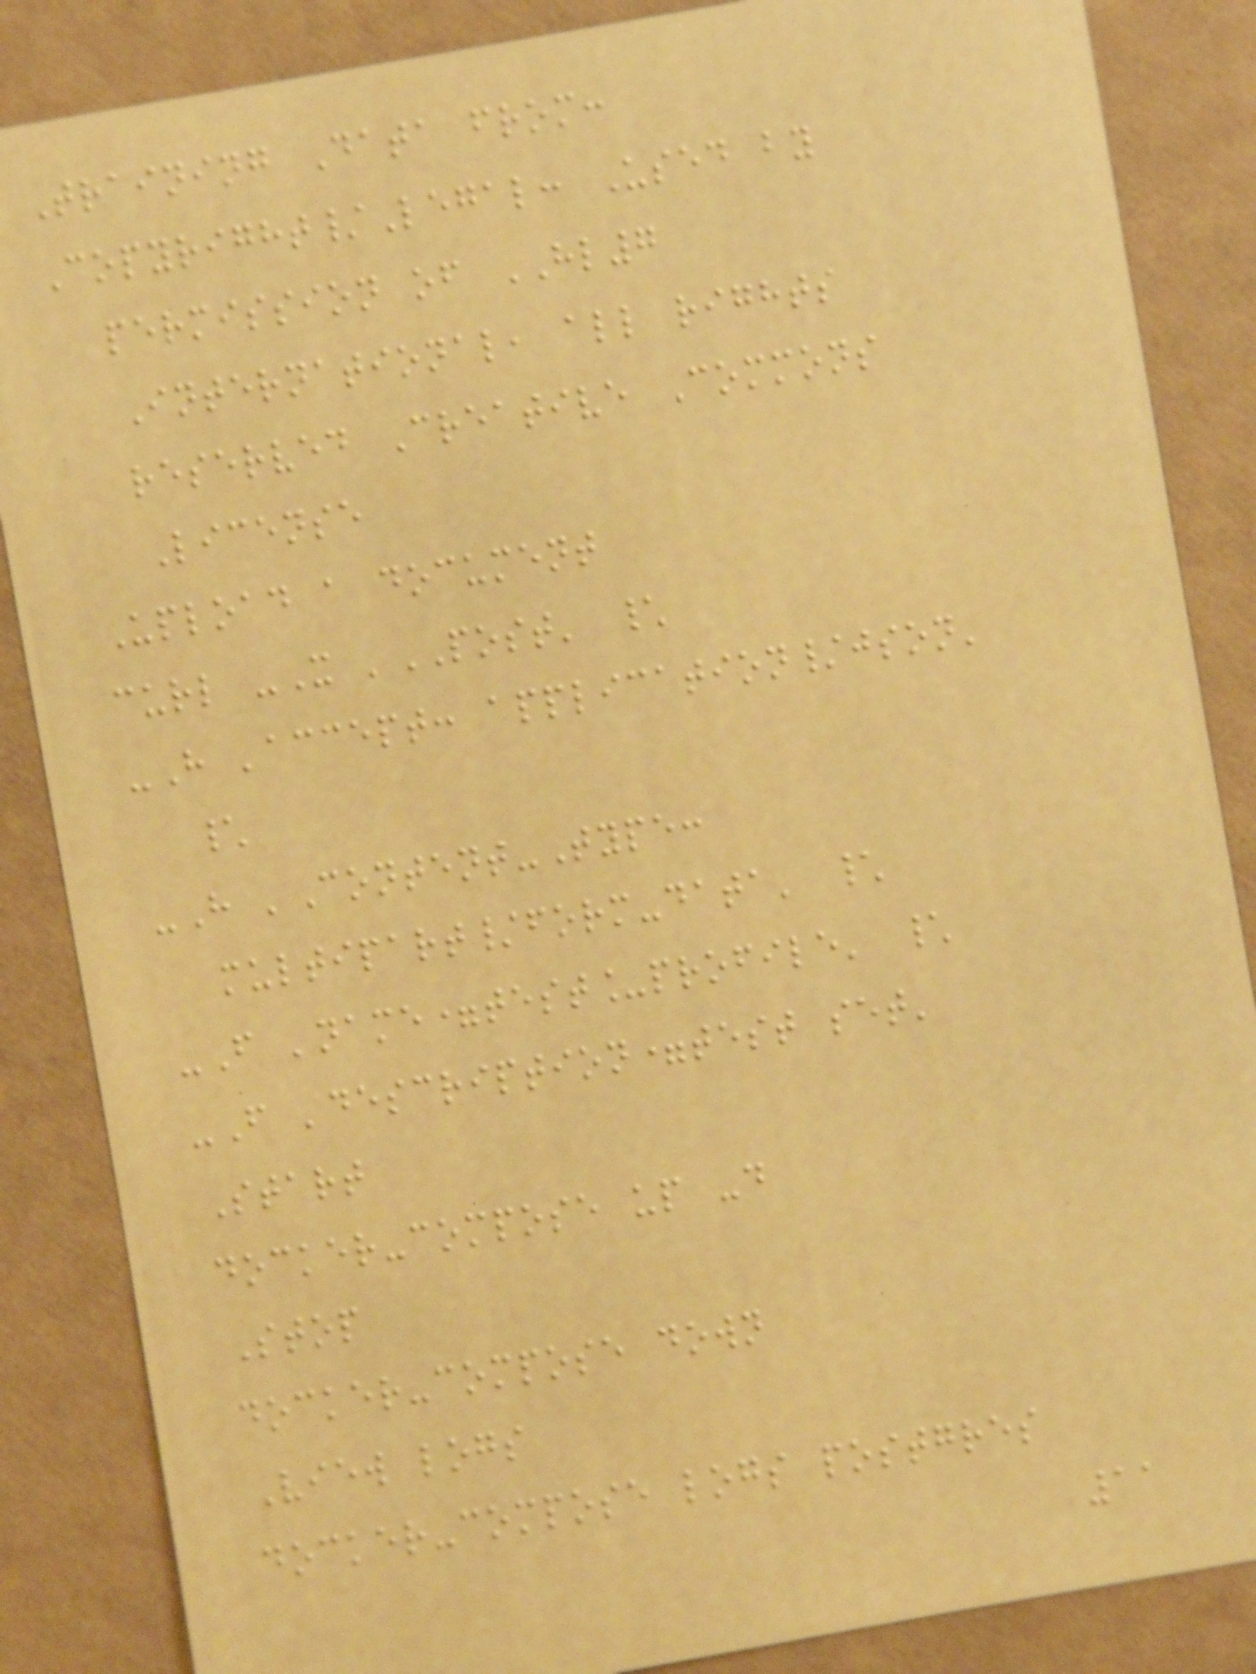Training Data from:
Copyright/Legal: Used by
permission of HL7
International, all rights
reserved Creative Commons
License
Upload a document
curl -X 'POST' \
-H 'accept: application/json'
\
-H 'Content-Type:
multipart/form-data' \
-F 'name=test_profile' \
-F 'description=test set'
Start
docker-compose up -d
Stop
docker-compose down
View logs
docker-compose logs postgres
11
